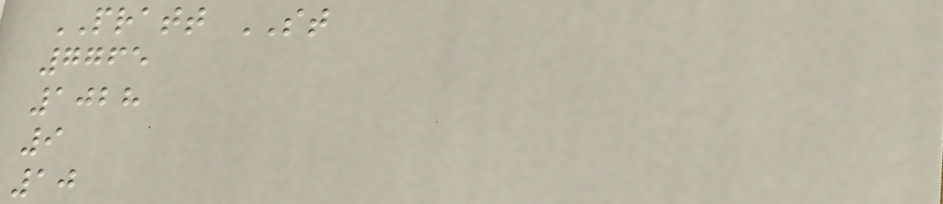PRATT ST
7765
1028
9
10
